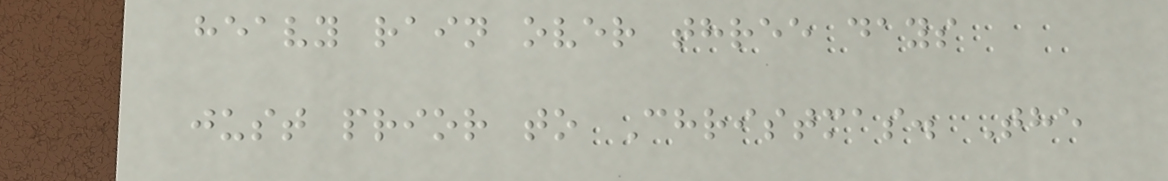heavy rain over three days
just prior to Christmas. The
